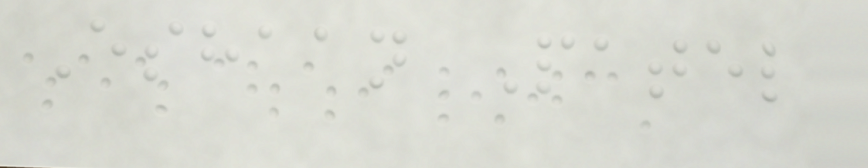Eshaan Patel
